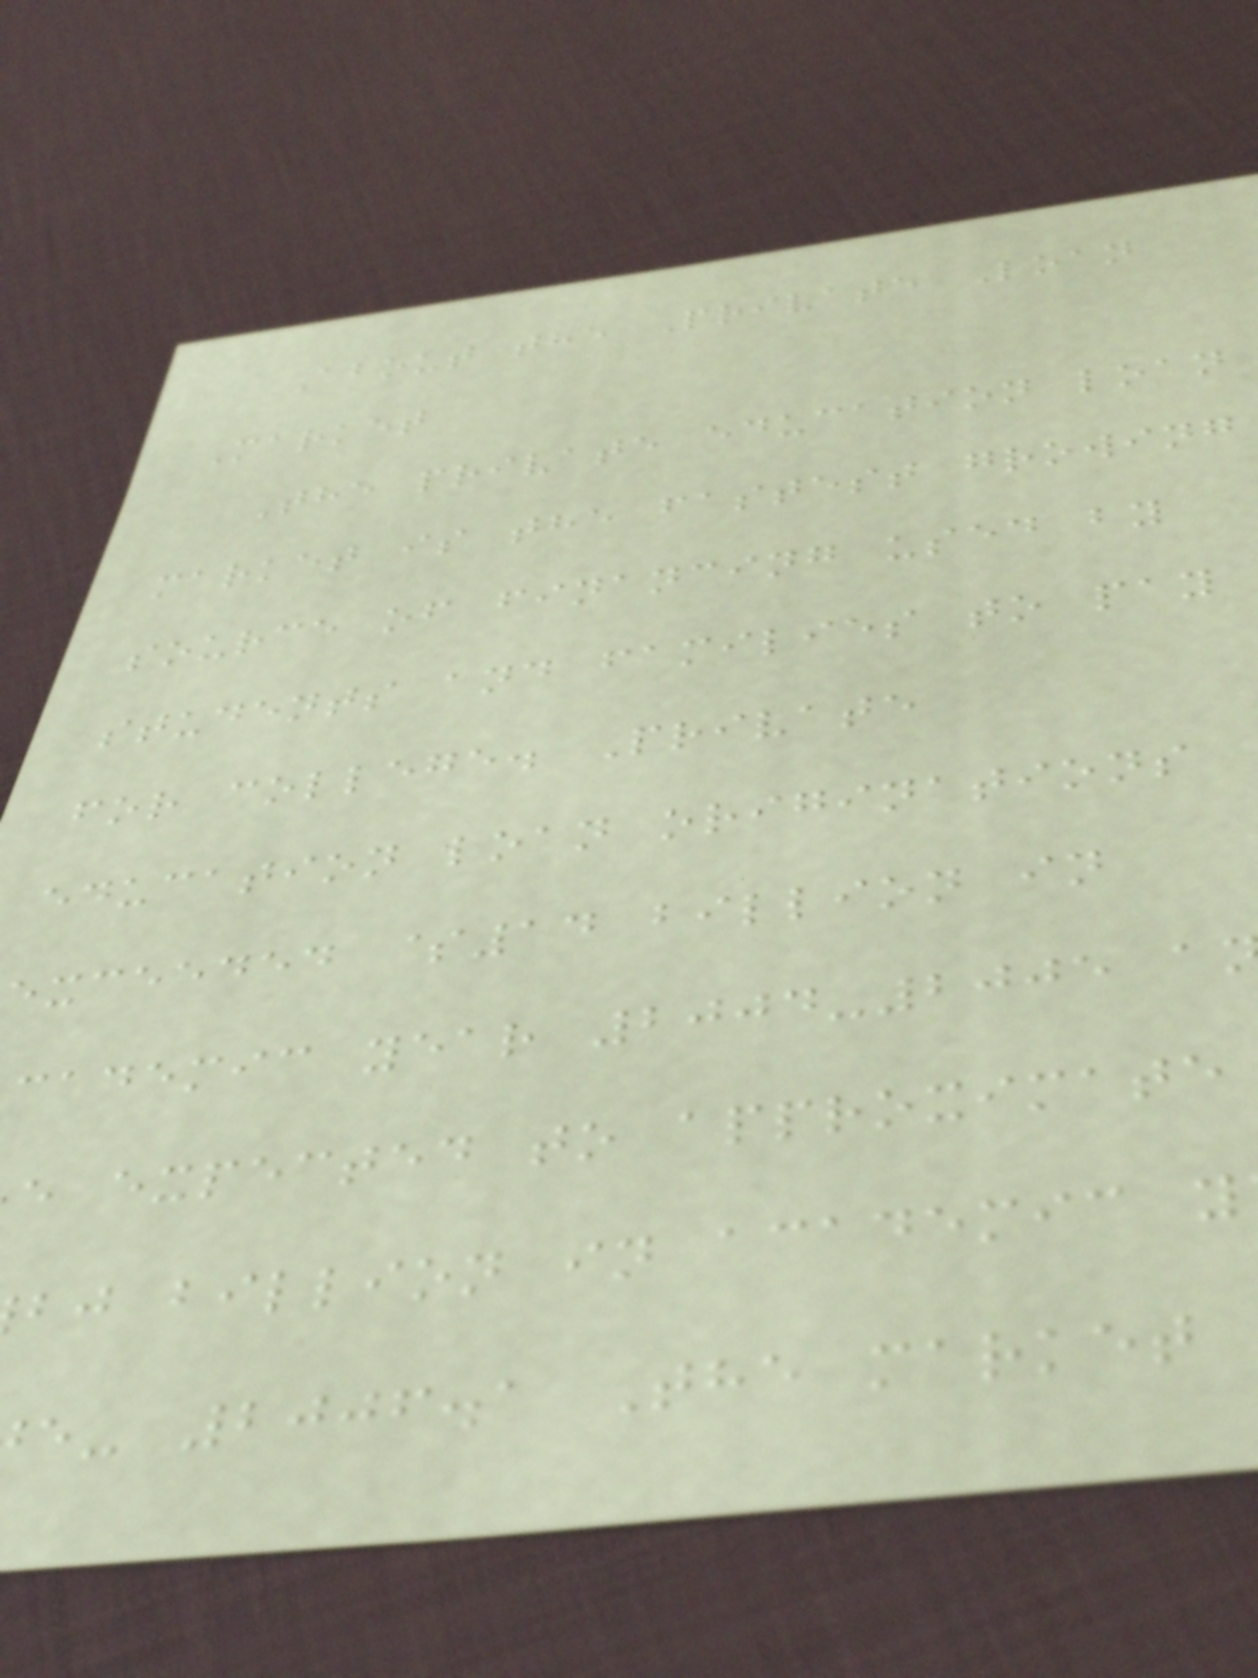About the Private Loan
Market
The private education loan
market is the fastest growing
source of financing used by
students and families to pay
for college. Private
education loan originations
exceeded $14 billion in
cademic year 2004-2005 a
e expected to approximate
bj billion in academic y
e- 2006.1 The market
